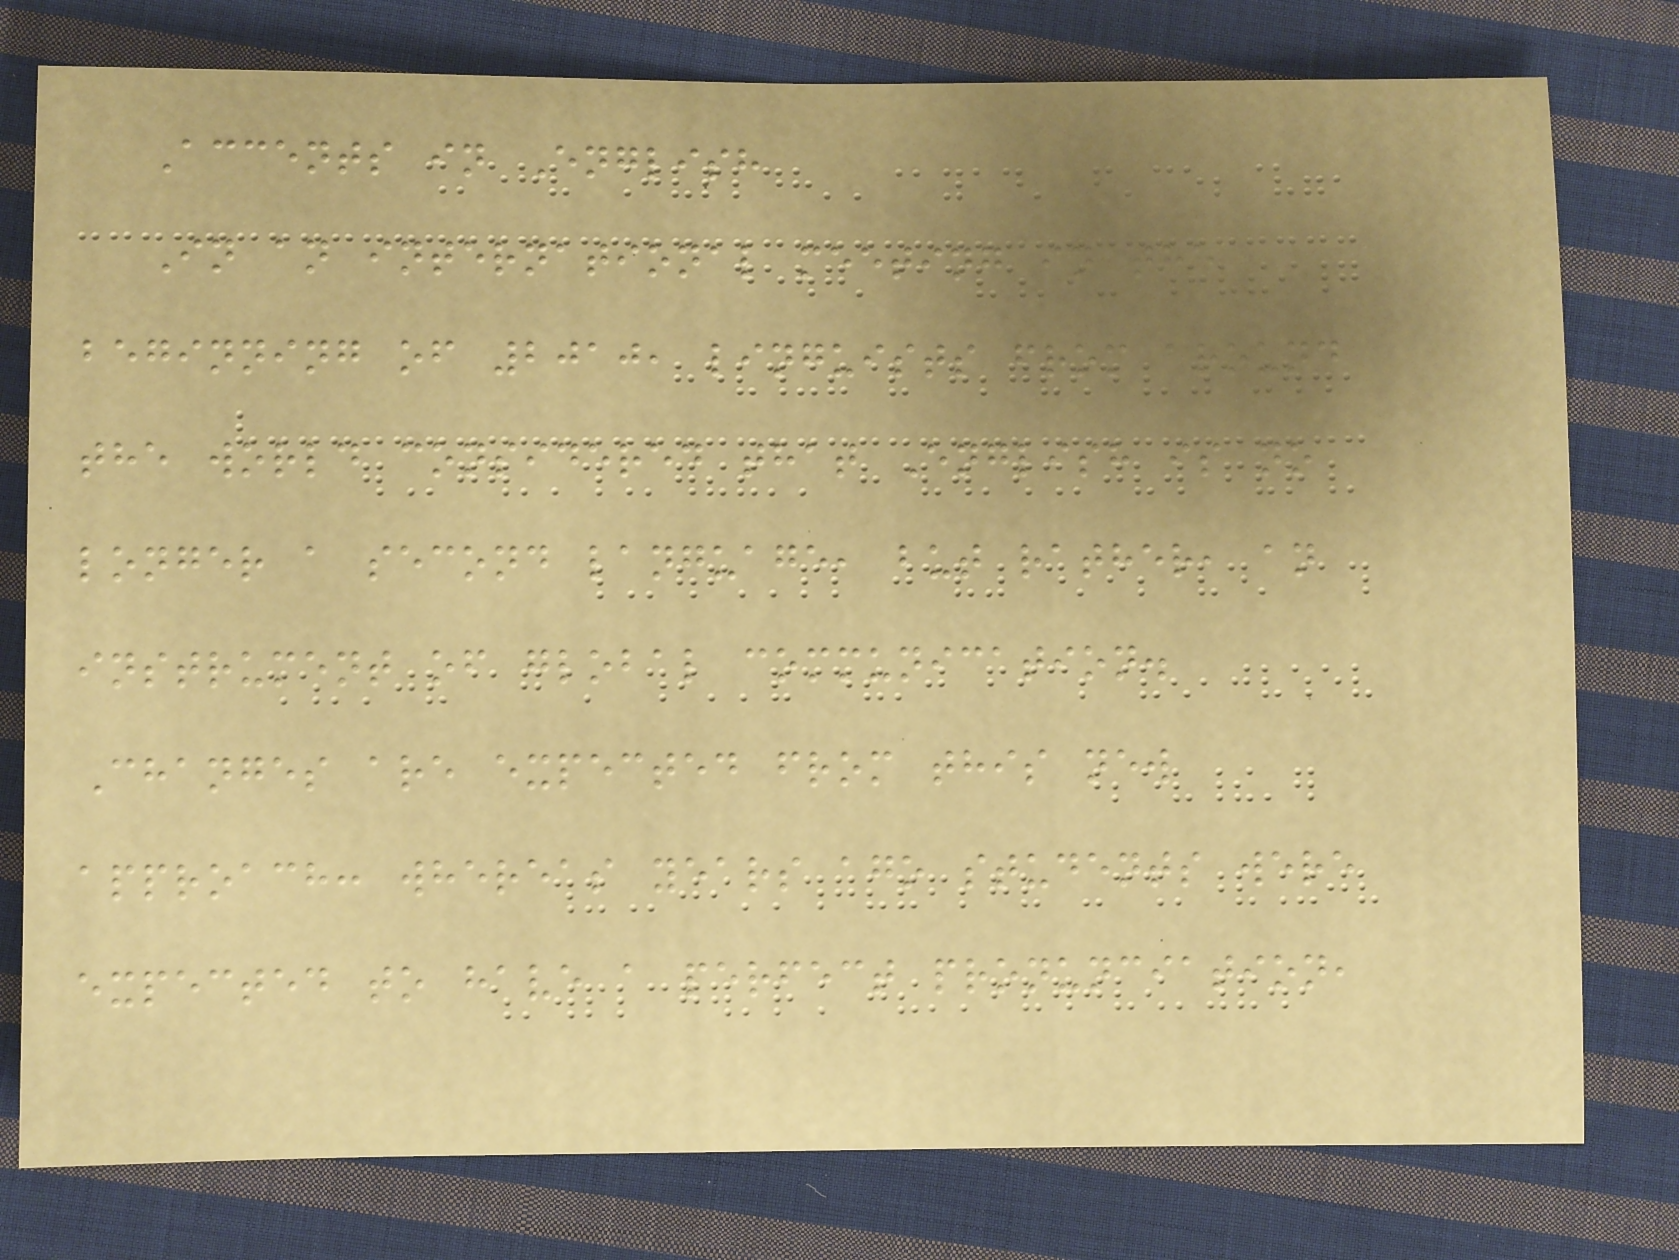Accents in English
In an international meeting in the
beginning of 2010, linguists from around
the world considered that English is no
longer a second language, but rather, an
instrument of global communication.
Changes are expected from this new
approach: whereas years ago students were
expected to have a perfect pronunciation,
